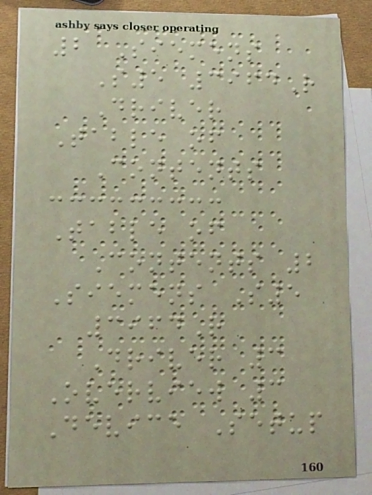2 Siemens
S5 3964R
Driver
Table of
Contents
Table of
Contents 2
Siemens S5
3964R
Driver 3
Overview 3
Device Setup
